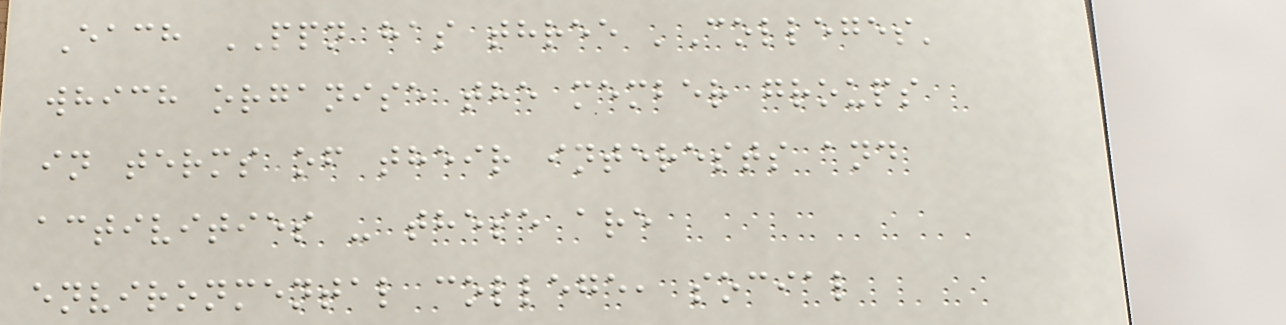Each PPN has three 'Colleges'
which organise the member groups
in terms of their interests and
activities - these are
environmental college, social
